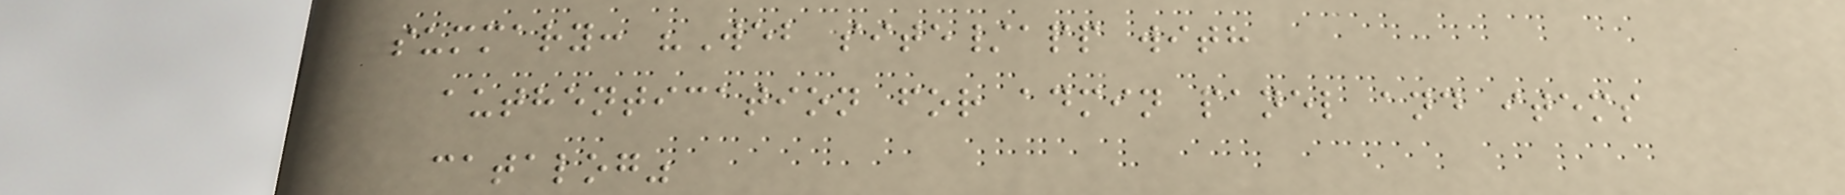summary: "Web site/app with
authentication for admin panel and items
catalog"
